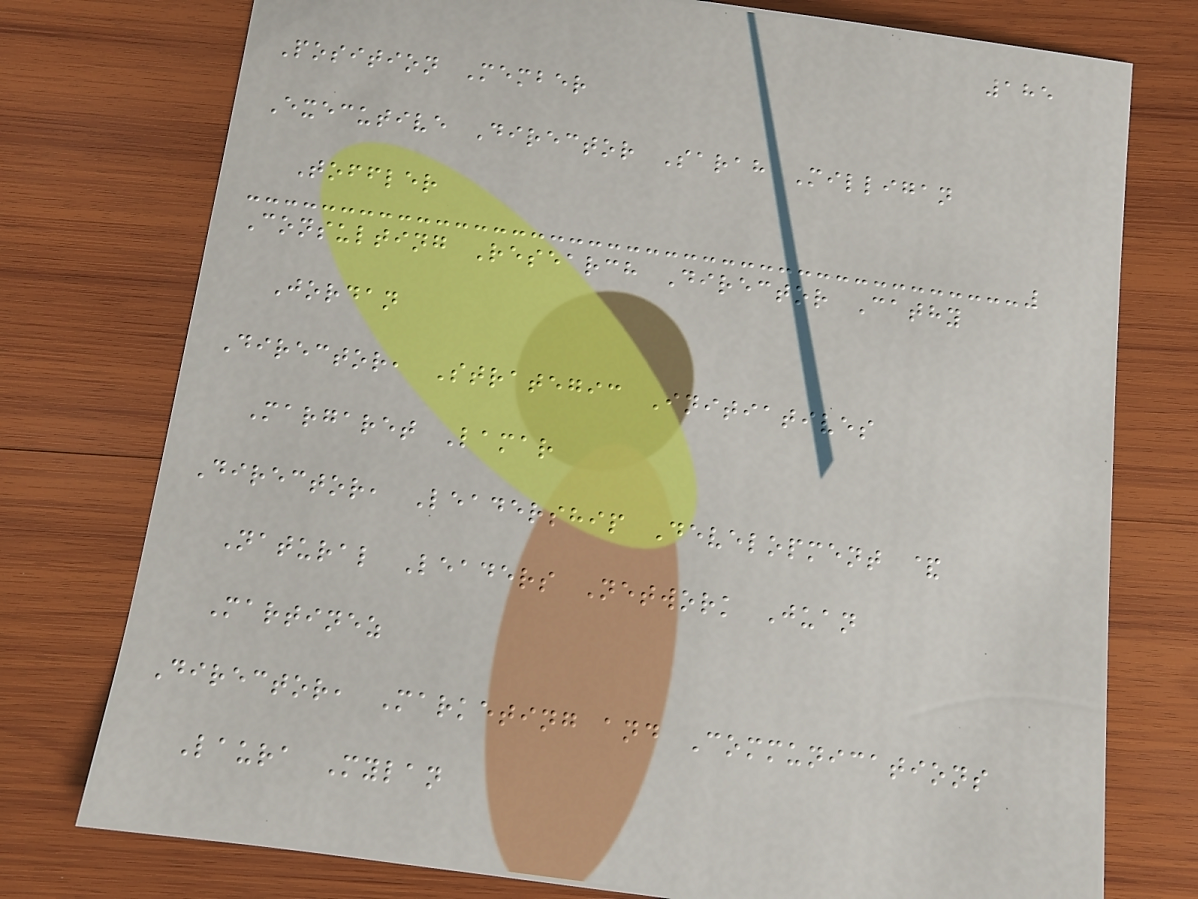185
Position Member
Executive Director Sarah Milligan
Toffler
Consulting Research Director Cathy
Jordan
Director, Strategic Initiatives
Margaret Lamar
Director, Leadership Development &
Natural Leaders Network Juan
Martinez
Director, Marketing and Communications
Laura Mylan
